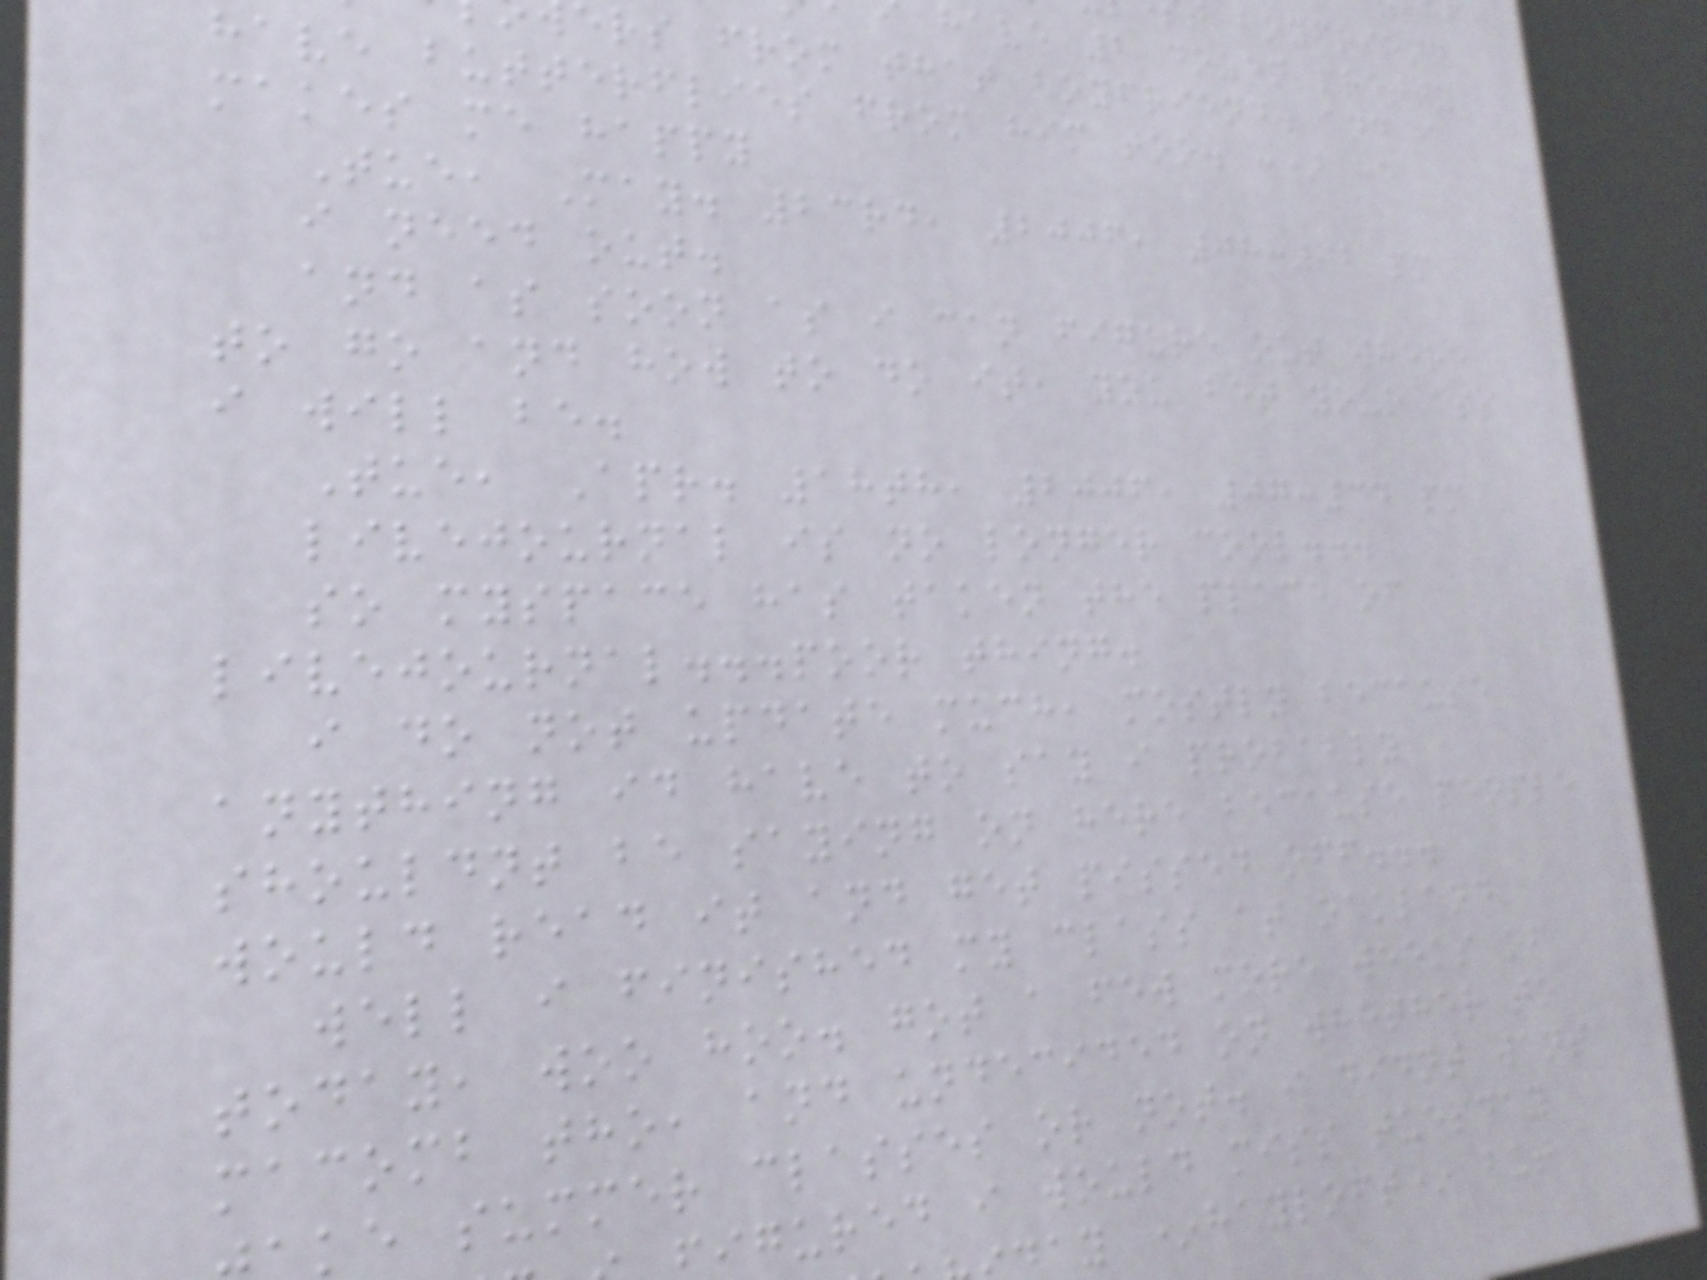have 2 dozen pretty
ers from that boyfriend. and i
have butterflies from him too. :) he
makes me happy
Tue, May. 23rd, 2006, 08:02 pm
i need out.
and as soon as i can figure out where
to go and how to do it, you bet your ass
i will be.
Tue, Apr. 18th, 2006, 07:34 pm
livejournal is no longer cool...
so myspace has taken the place of
livejournal...poor thing.
i do not update much, mostly because
anything id have to say i probably
shouldnt be saying on here because people
would read it and get pissed off...
well i finished my class at oakland
today, woo hoo. got a few more weeks of
macomb tho, and undecided on whether to
ke summer classes or not. i didnt want
igured i would miss tuesday
ay *hayloft* but
